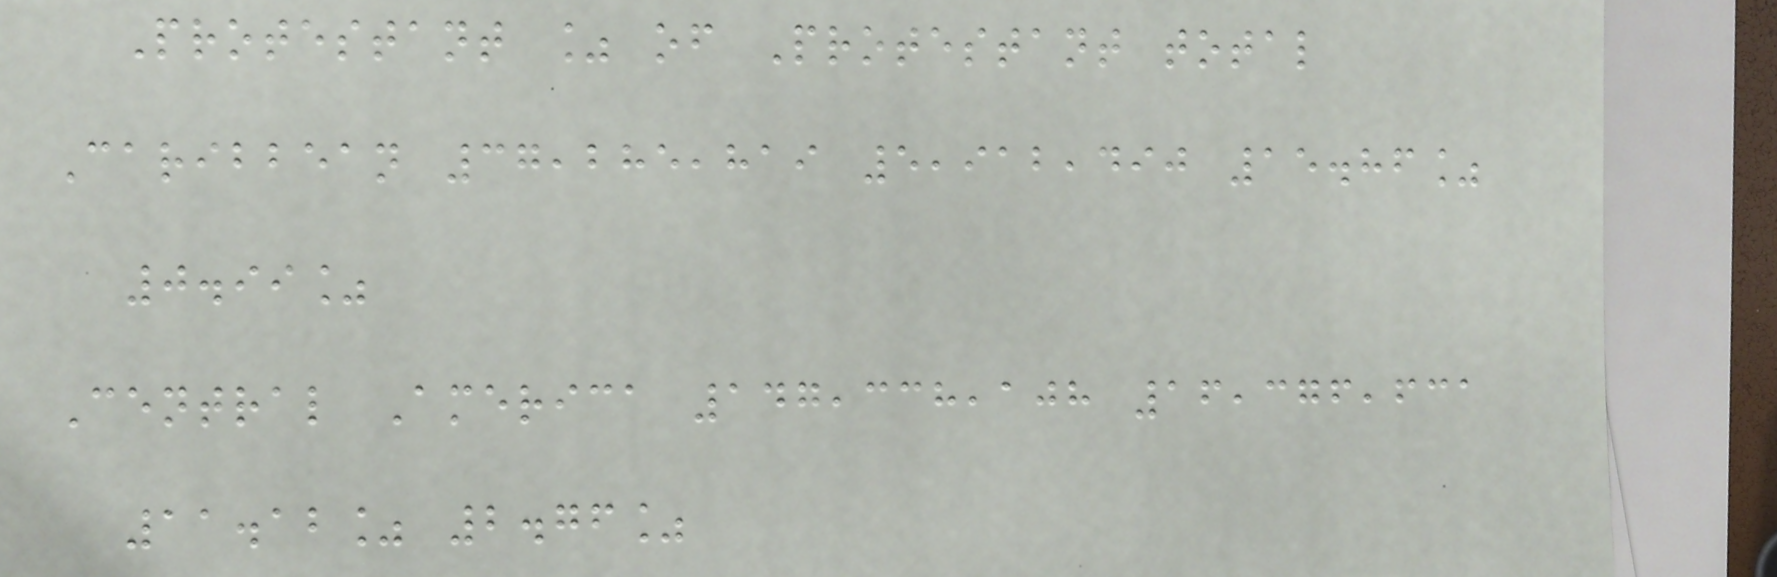Protestant % of Protestant total
Caribbean 37,285,819 5,912,490 15.86%
0.99%
Central America 147,338,108 16,376,631
11.12% 2.76%
